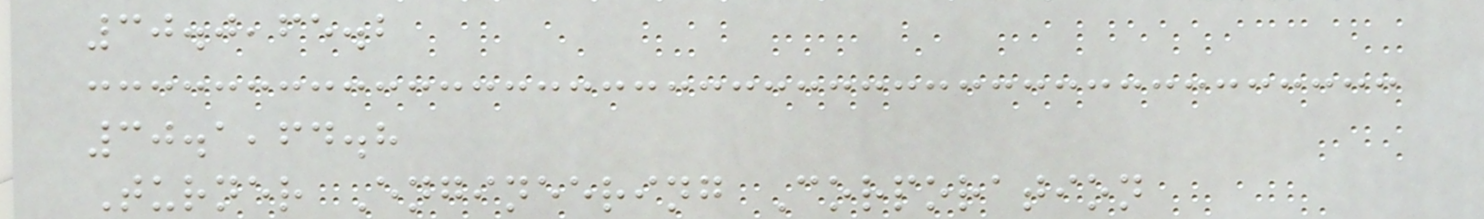30.0,65.2
30.1,64.8
Turner Engineering Corporation
